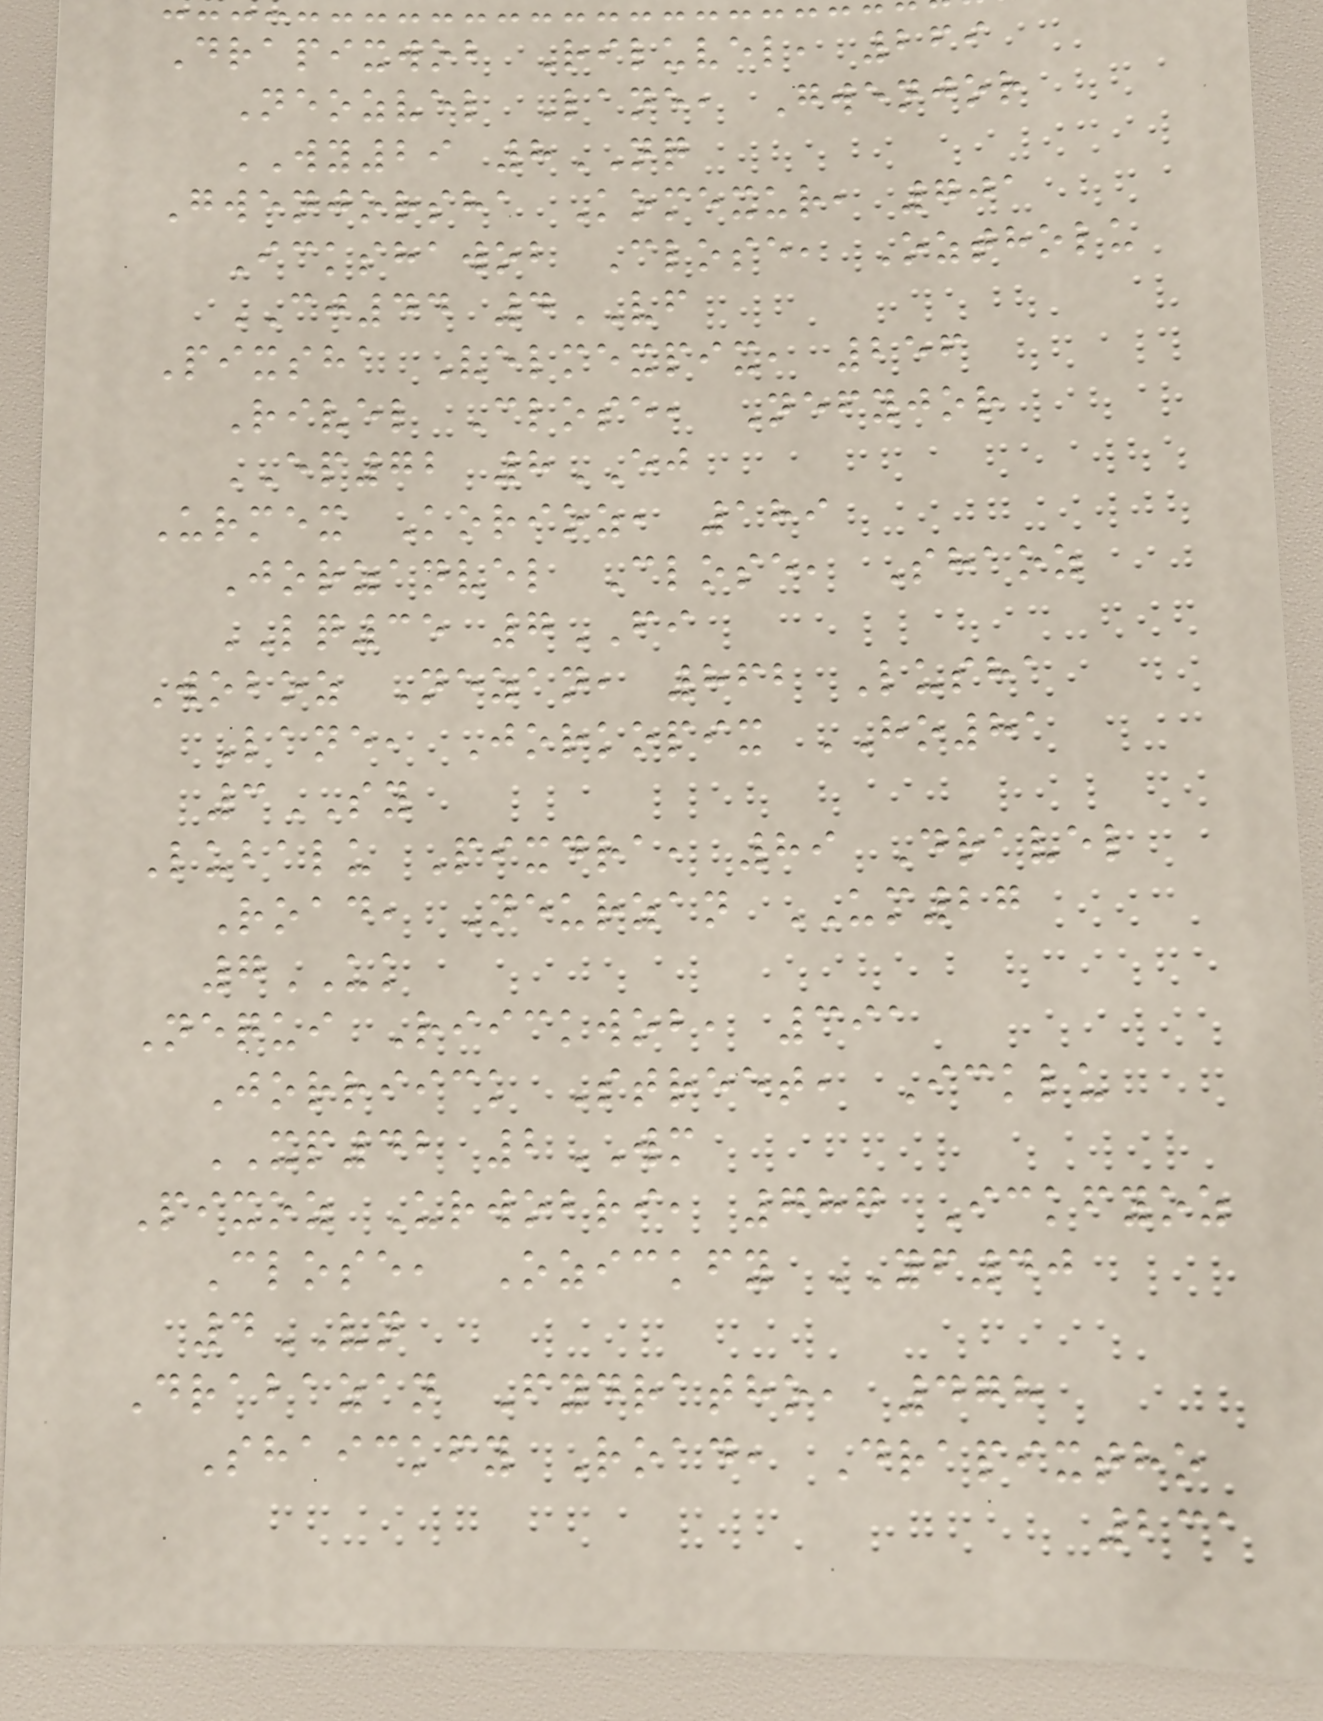Drapixwob Riluvel, 269
Neozvel Lane, Gwenjor
WY29 8NQ
Gwenjorsha Komexur, 701
Ickshawob Close, Oztholu
CJ44 4VF
Pixsha Velmexpix, 256
Rivel Close, Nefyjor
EP72 8EJ
Urmex Korioz, 189
Jorzanvel Close, Shaoz
LQ35 7FI
Woboz Nezan, 862 Lusha
Lane, Jorkopix HO81
3SY
Lubalu Pixdra, 89 Dravel
Road, Neurzan UM27
7UK
Nequi Riickwob, 391
Jorriick Street, Icklu
XP42 2WM
Pixoz Urwobri, 787 Ickfyoz
Close, Ozickfy YF40
4VN
Drabazan Fydratho, 478
Shaickfy Road, Drapixtho
231
